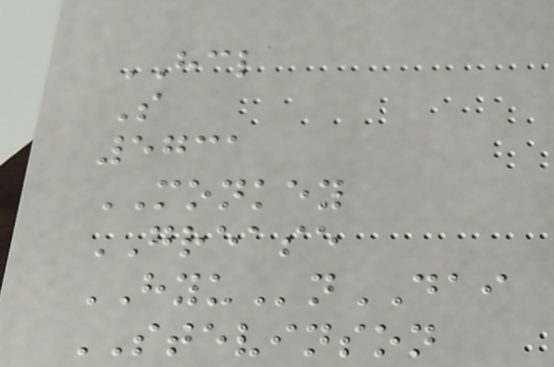HCL
S
5731
MONKEY
GREASE
HYUnDAI
STEVINSON
